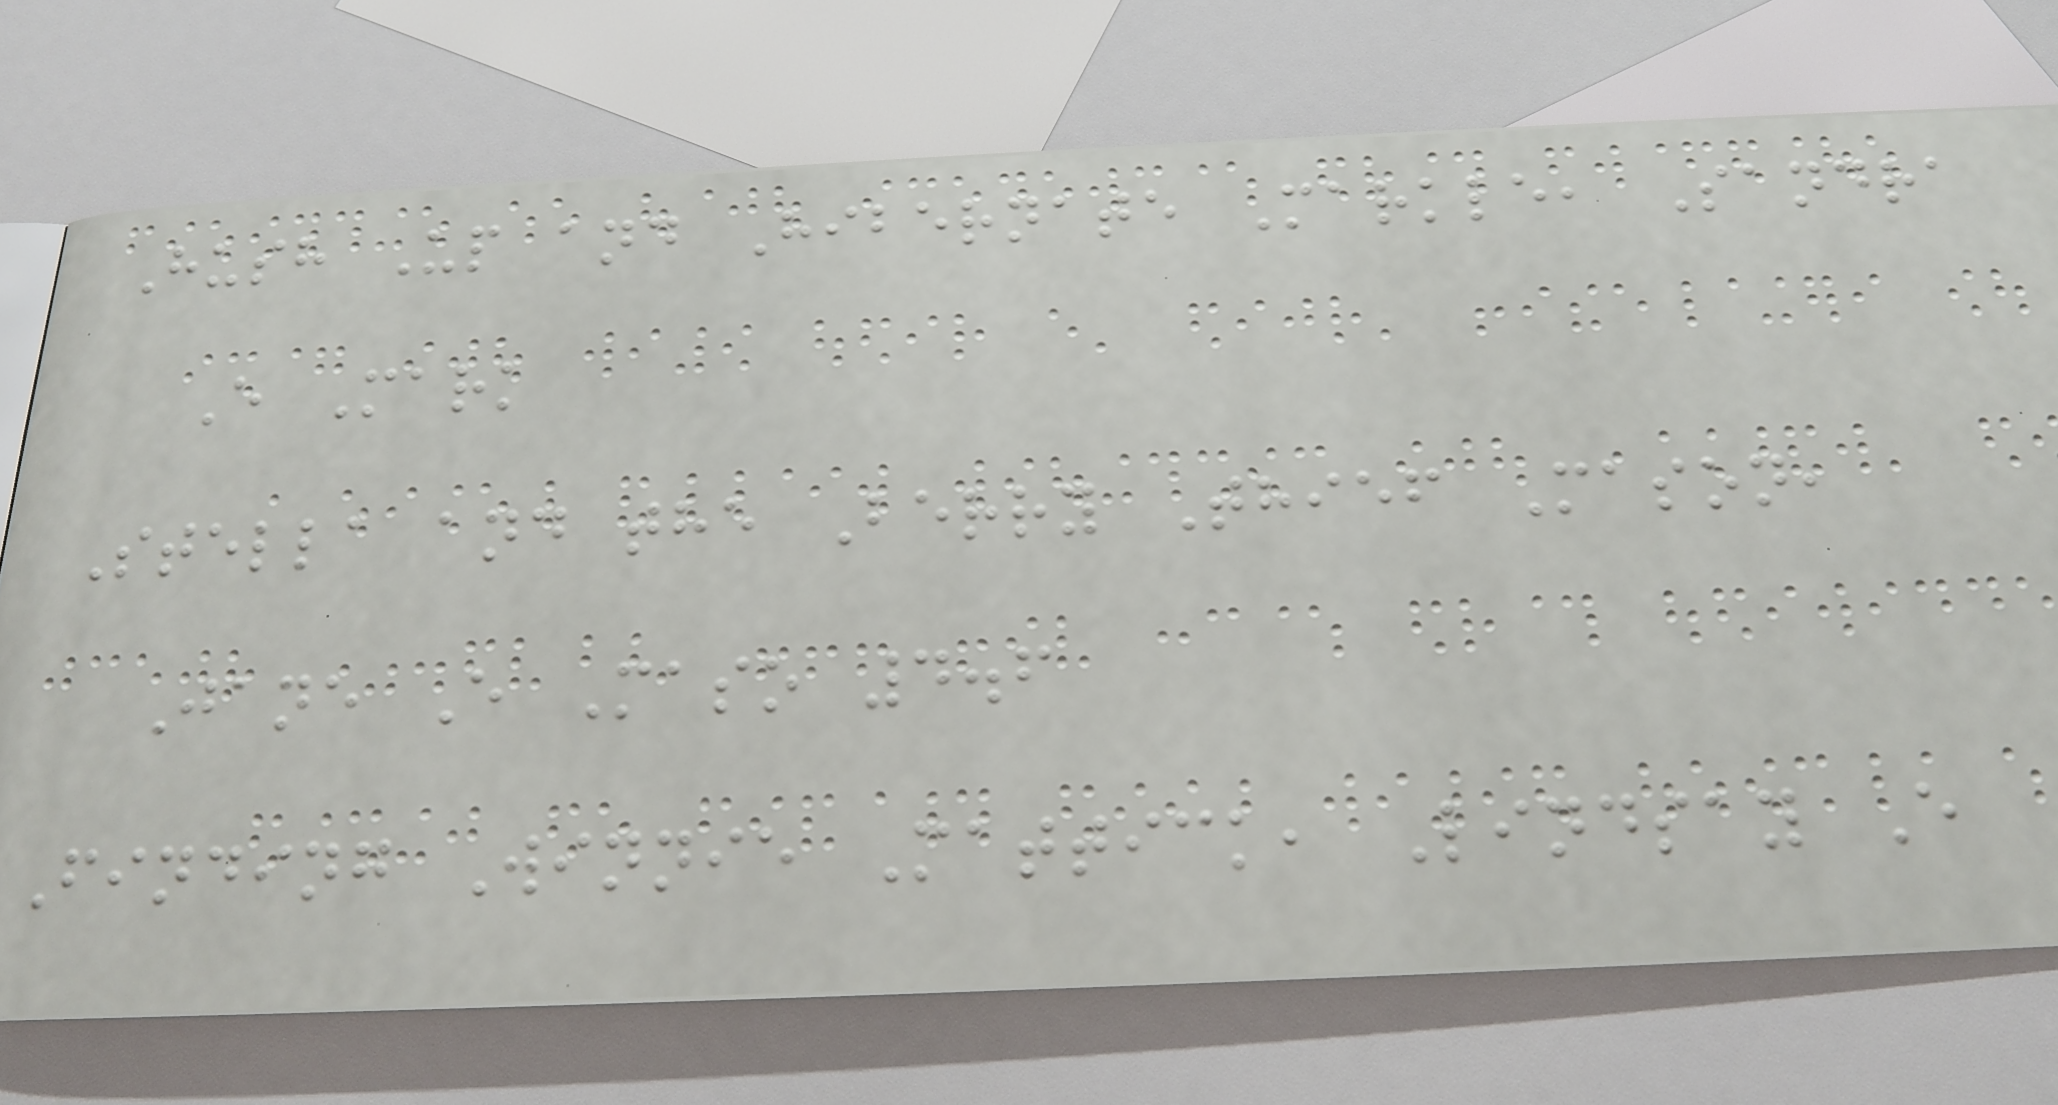Hush Up and Hibernate Markle, Sandra
E Mark
Stella and the Berry Thief Mason,
Jane E Maso 4.6
Finding Winnie Mattick, Lindsay E
